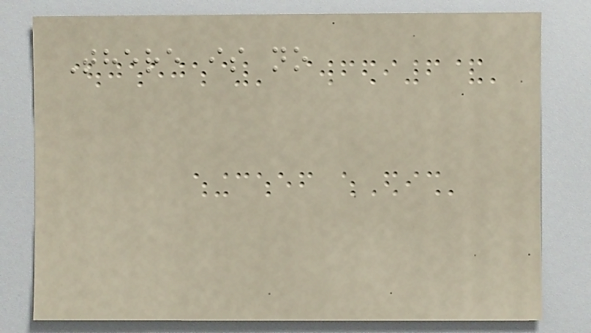There is no
